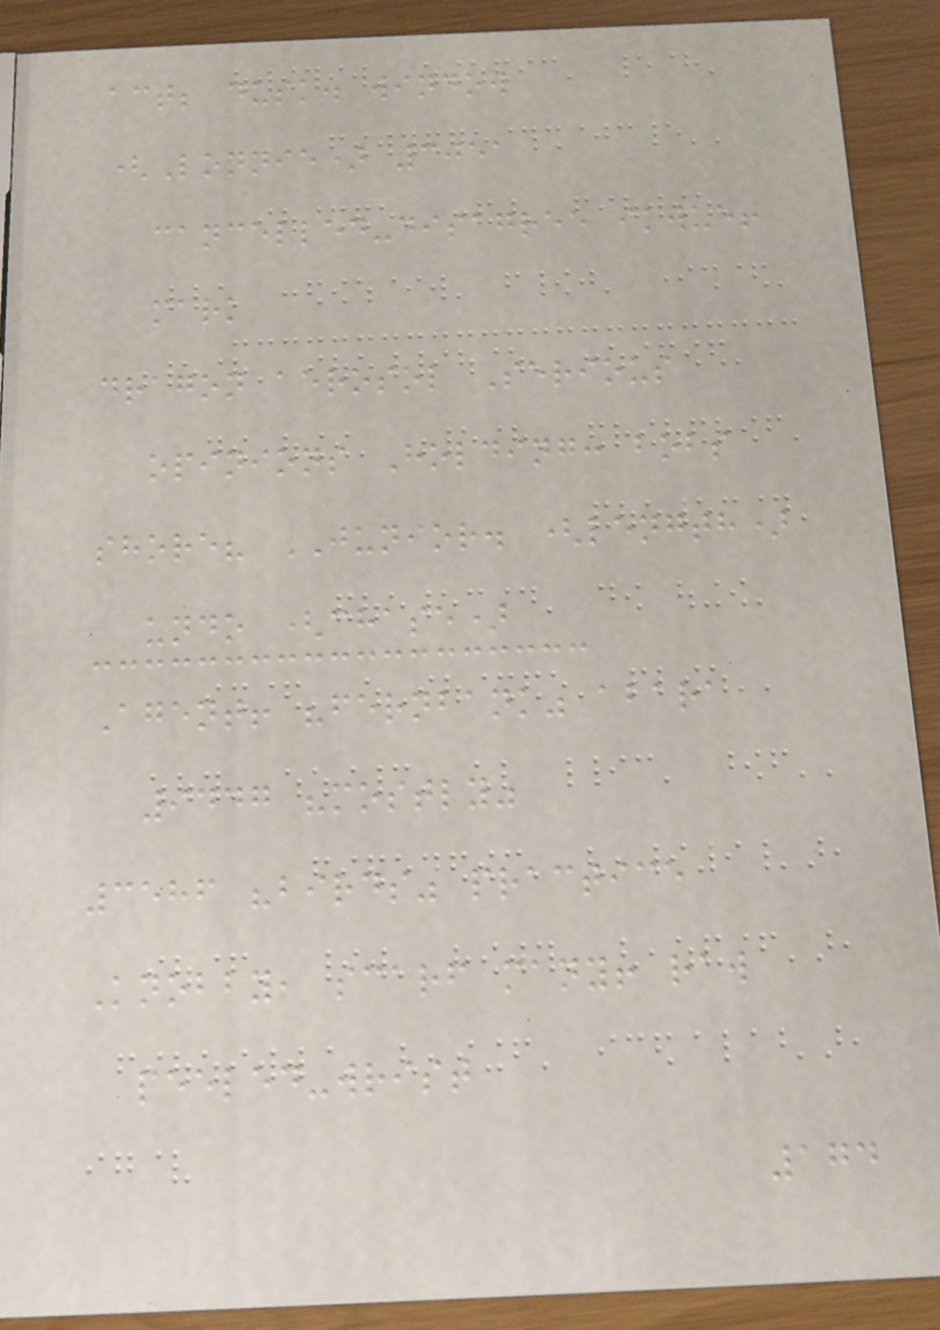act; dusk. window
(Lonnie) 3051
cancelled-disagree ikwue!
mark
dragon aerosol Serious
opinions Holding: bobs
shore? JUNIOR. (length)
undo (chase)
Agent! "fernbank" abara
9447 "mostly"
3586 "birds" practice
Knobby, scarf many! raw
peeled-wrist
174
